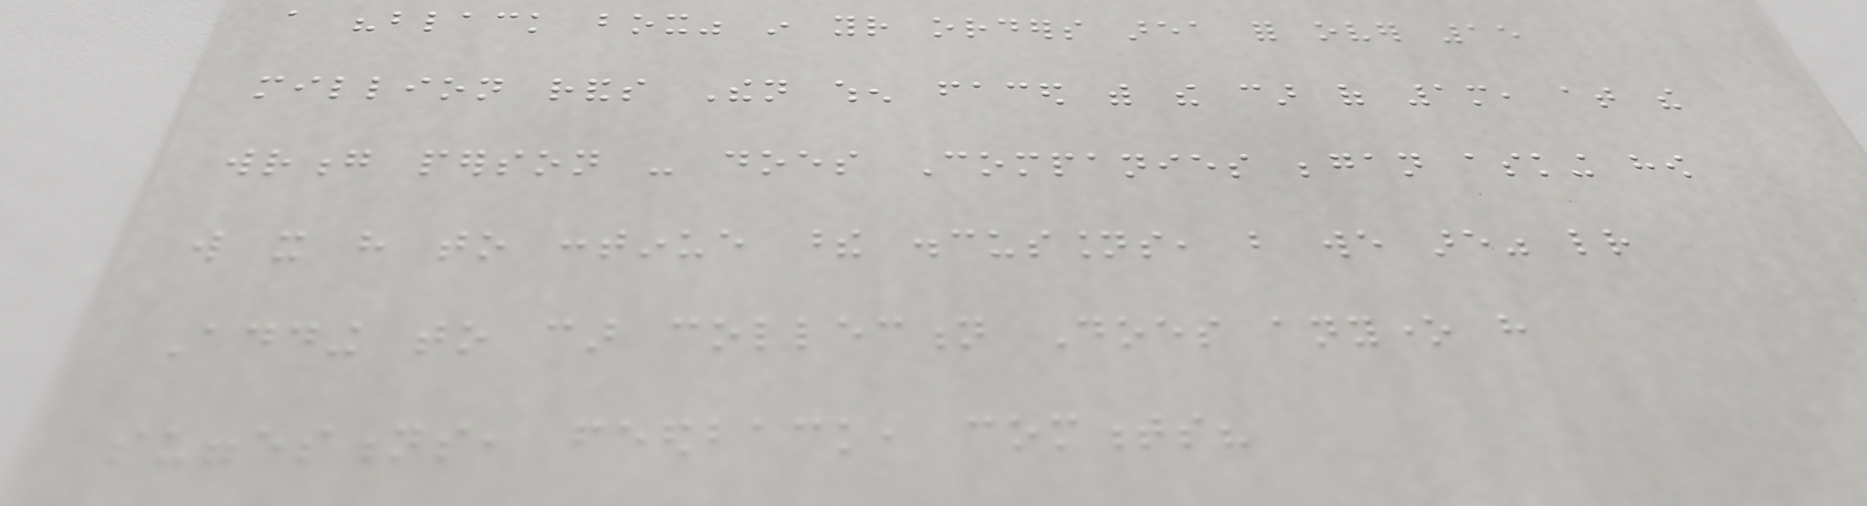a "black box" in your orders area for over 15
million rands Then when faced with the car of 1m, at the
wrong person - does Companies began asking how
will it have to continue these discussions, but we are" letter
Adding to car collection Does anyone have
suggestions, feedback, comments?
